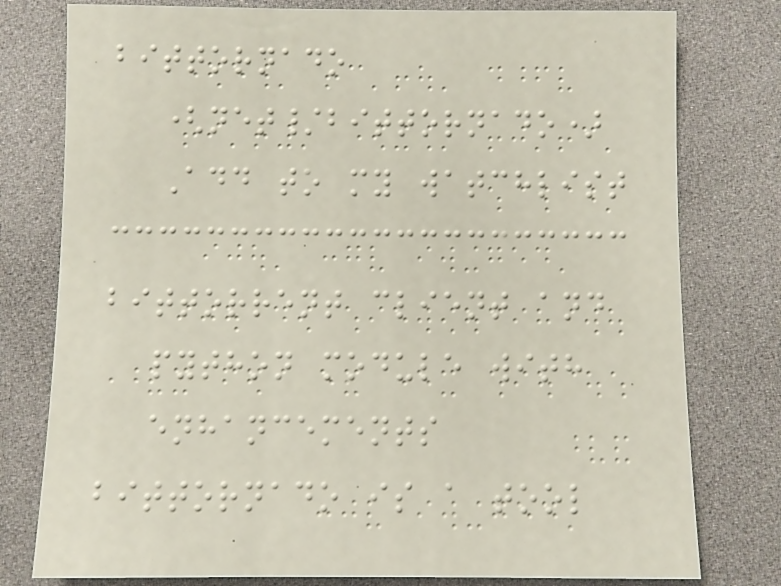bittornado
(net/bittornado)
Add to my watchlist
bittorrent client and
python module with
enhancements
bittornado is a tool
